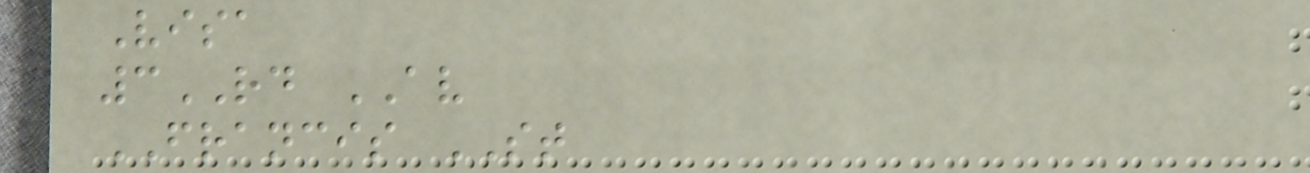Visa
3RD AV
FRANCIS ST
